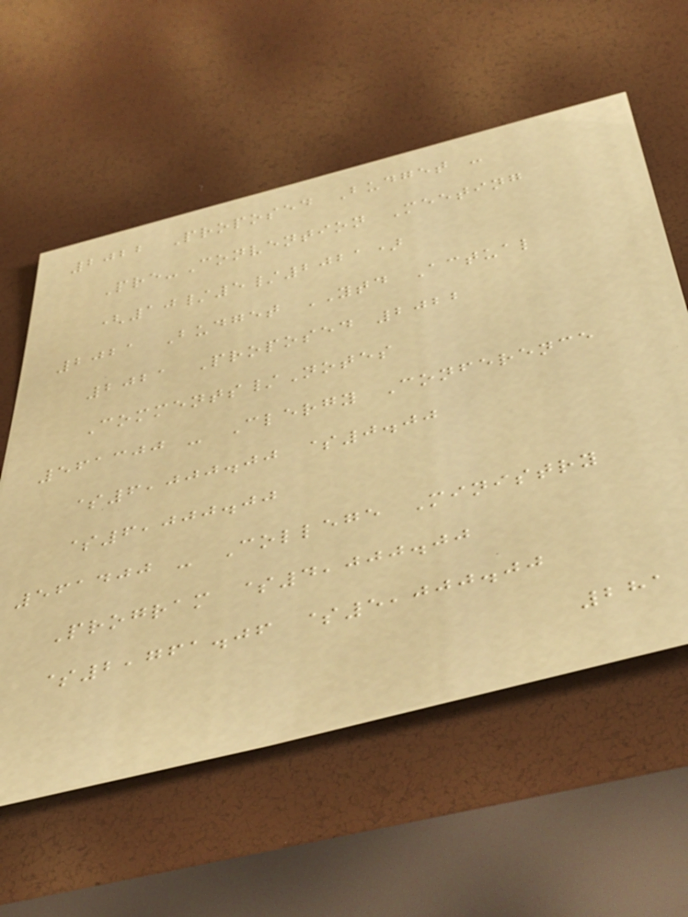2022 Proposed Budget -
Pre-Convention Meeting
(10/5/2021)
2021 Budget YTD Actual
2021 Proposed 2022
Comments/Notes
561300 - Clergy Conference
$6,000.00 $0.00
$6,000.00
561400 - College Ministry
Program $4,000.00
$2,761.06 $5,000.00
281
